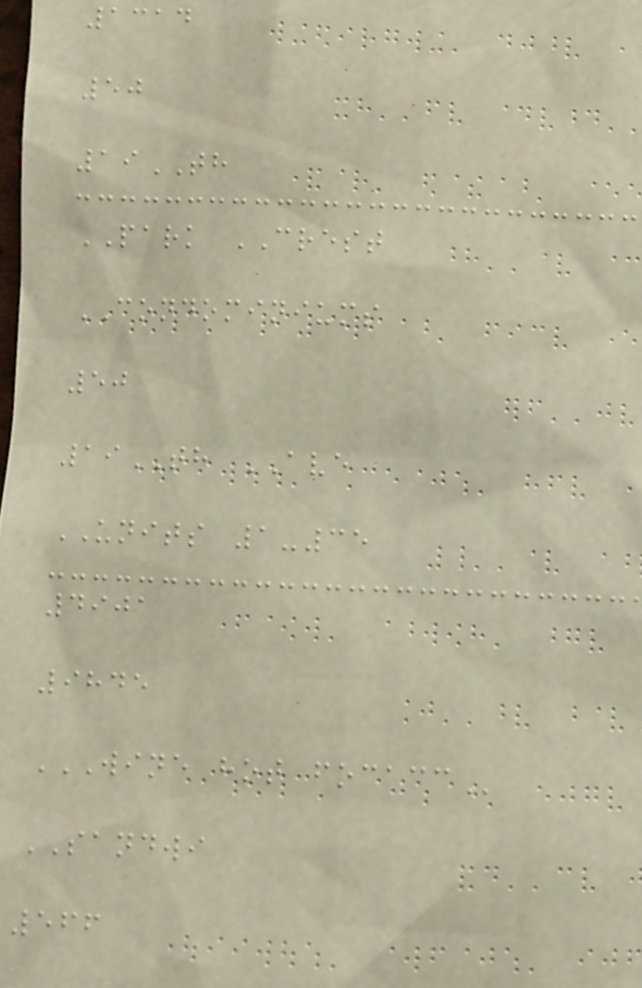1314
50
19TH
PARK CREST
CONDOMINIUMS
50
19TH AVE
UNITS 1-35
4901
9845
WINE HOT FOCACC
SANDWI
566
